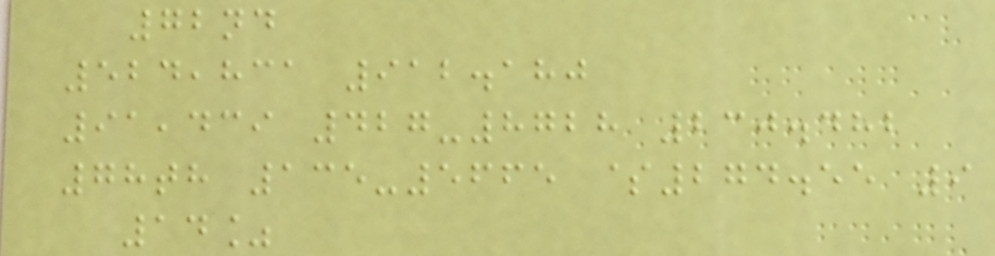72nd
524,831 912.180
91,439 427-8728 230.482
78th 135-5665 $274.55 9
14%
